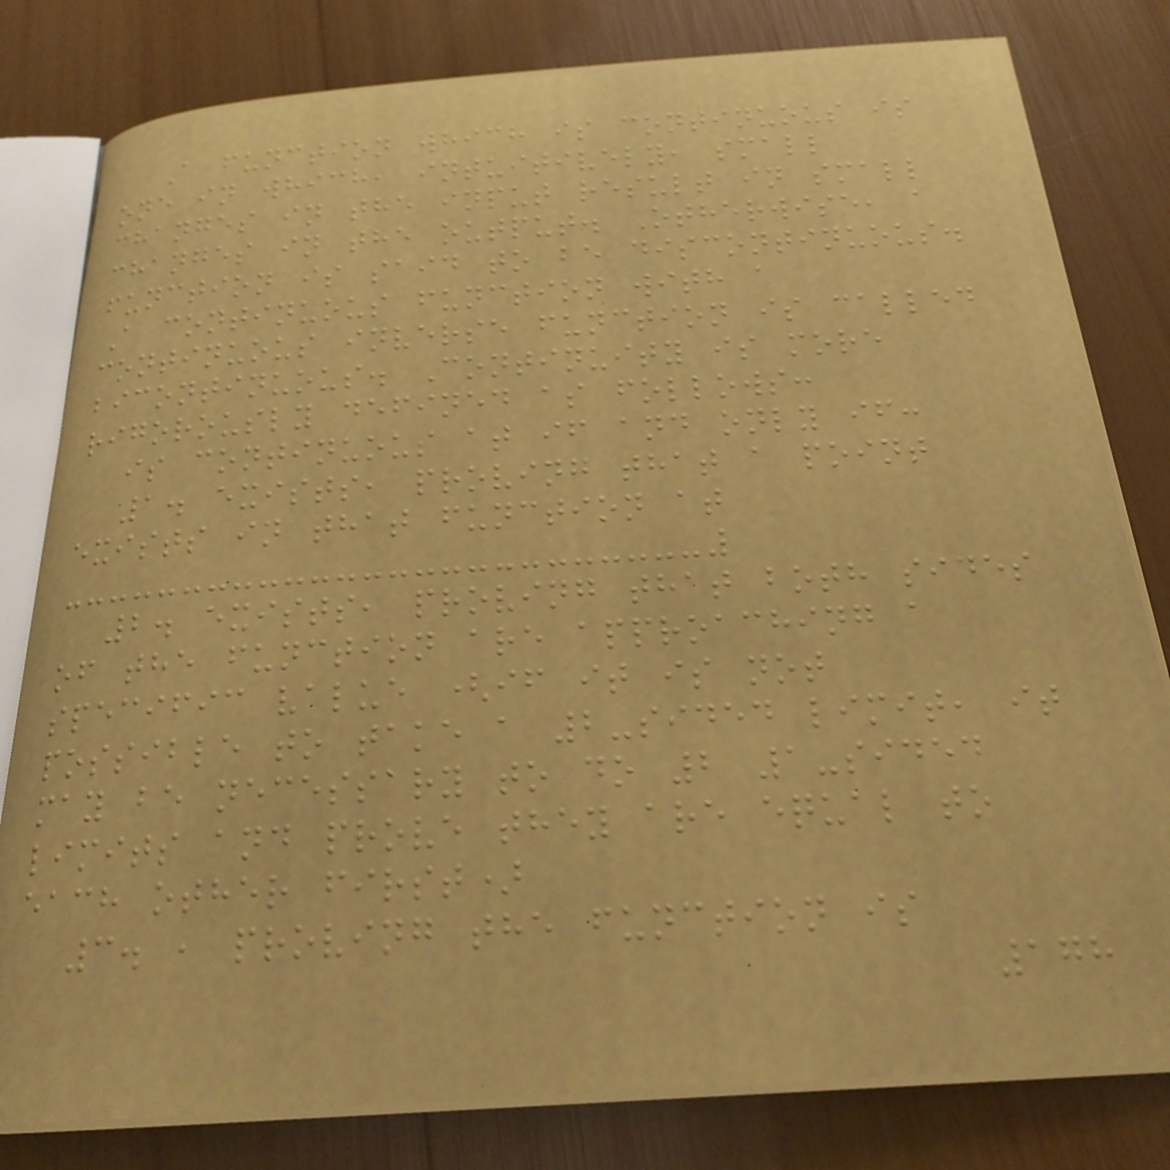A function which is continuous is
one in which, intuitively, small
changes in the input result in small
changes in the output. Otherwise, a
function is said to be discontinuous.
A continuous function with a
continuous inverse function is called
bicontinuous. Continuity is more
rigorously defined as follows:
is continuous at if and only if:
1. exists, proving that a point
exists in that function at
2. exists, proving that both sides
of the function are approaching a
specific value (if it is not
possible to take a 2-sided limit, it
may be necessary to do 2 1-sided
limits and prove they are equal to
each other first)
3. , proving the function is
178
